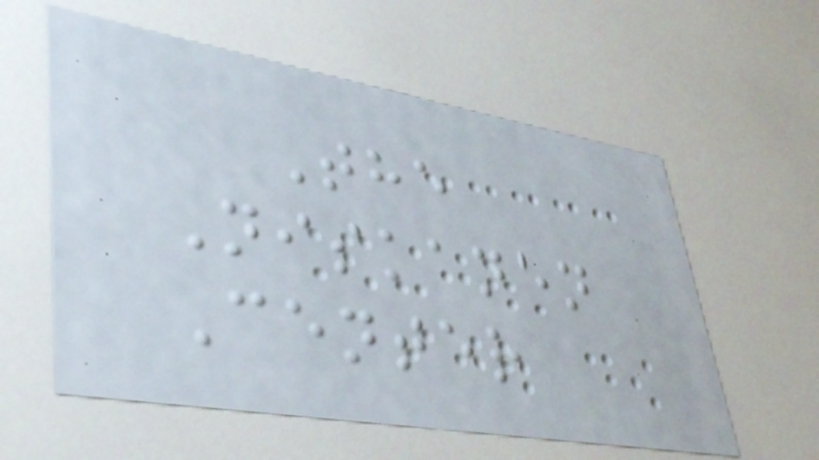The
Niskanen
Center
